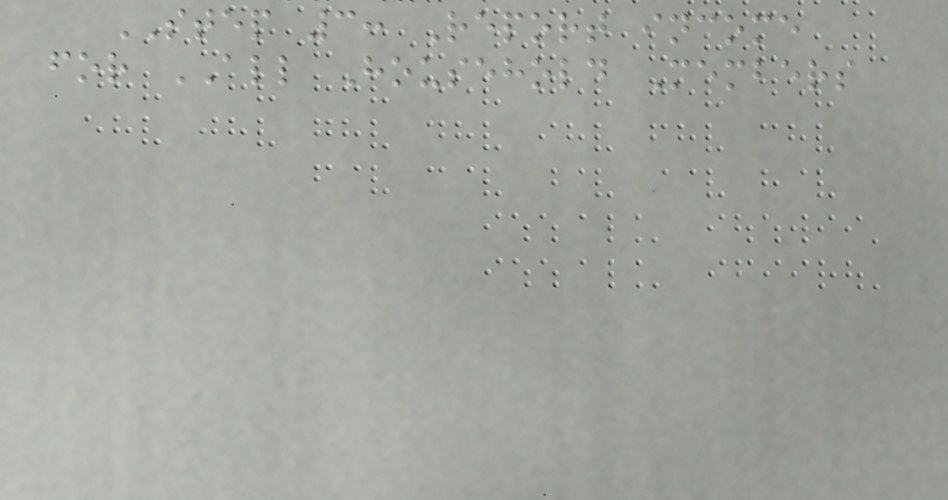STEP 3: Report income
for ALL Household Members
